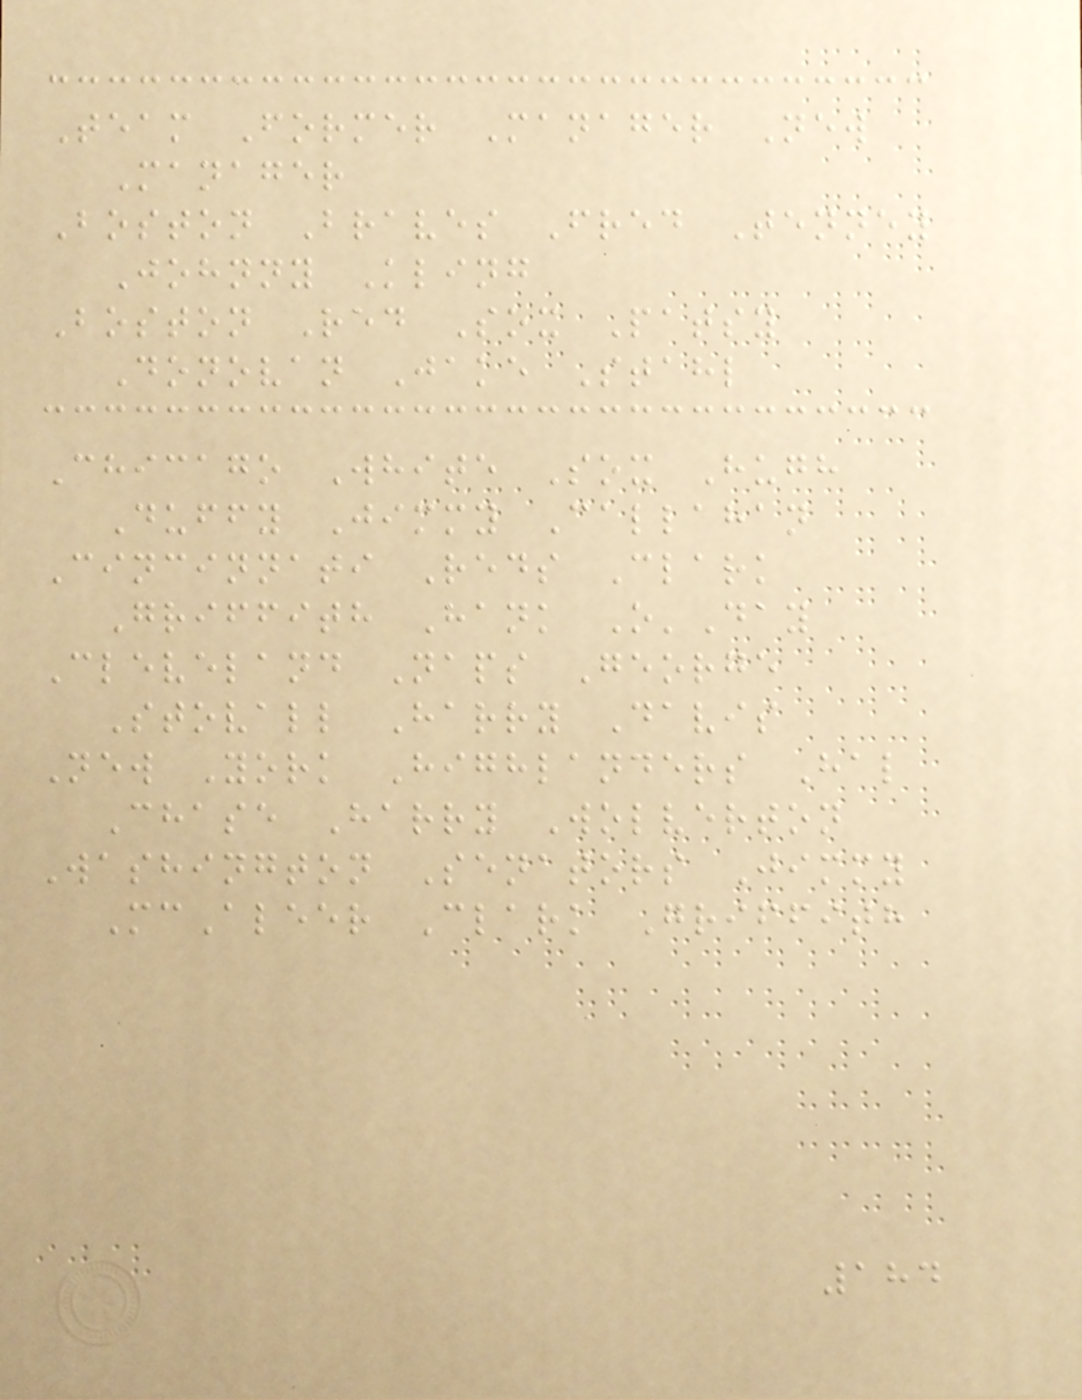Team Former Manager New
Manager
Boston Braves Fred Tenney
Johnny Kling
Boston Red Sox Patsy
Donovan Jake Stahl
Chicago White Sox Hugh
Duffy Jimmy Callahan
Cincinnati Reds Clark
Griffith Hank O'Day
Cleveland Naps George
Stovall Harry Davis
New York Highlanders Hal
Chase Harry Wolverton
Washington Senators Jimmy
McAleer Clark Griffith
184
